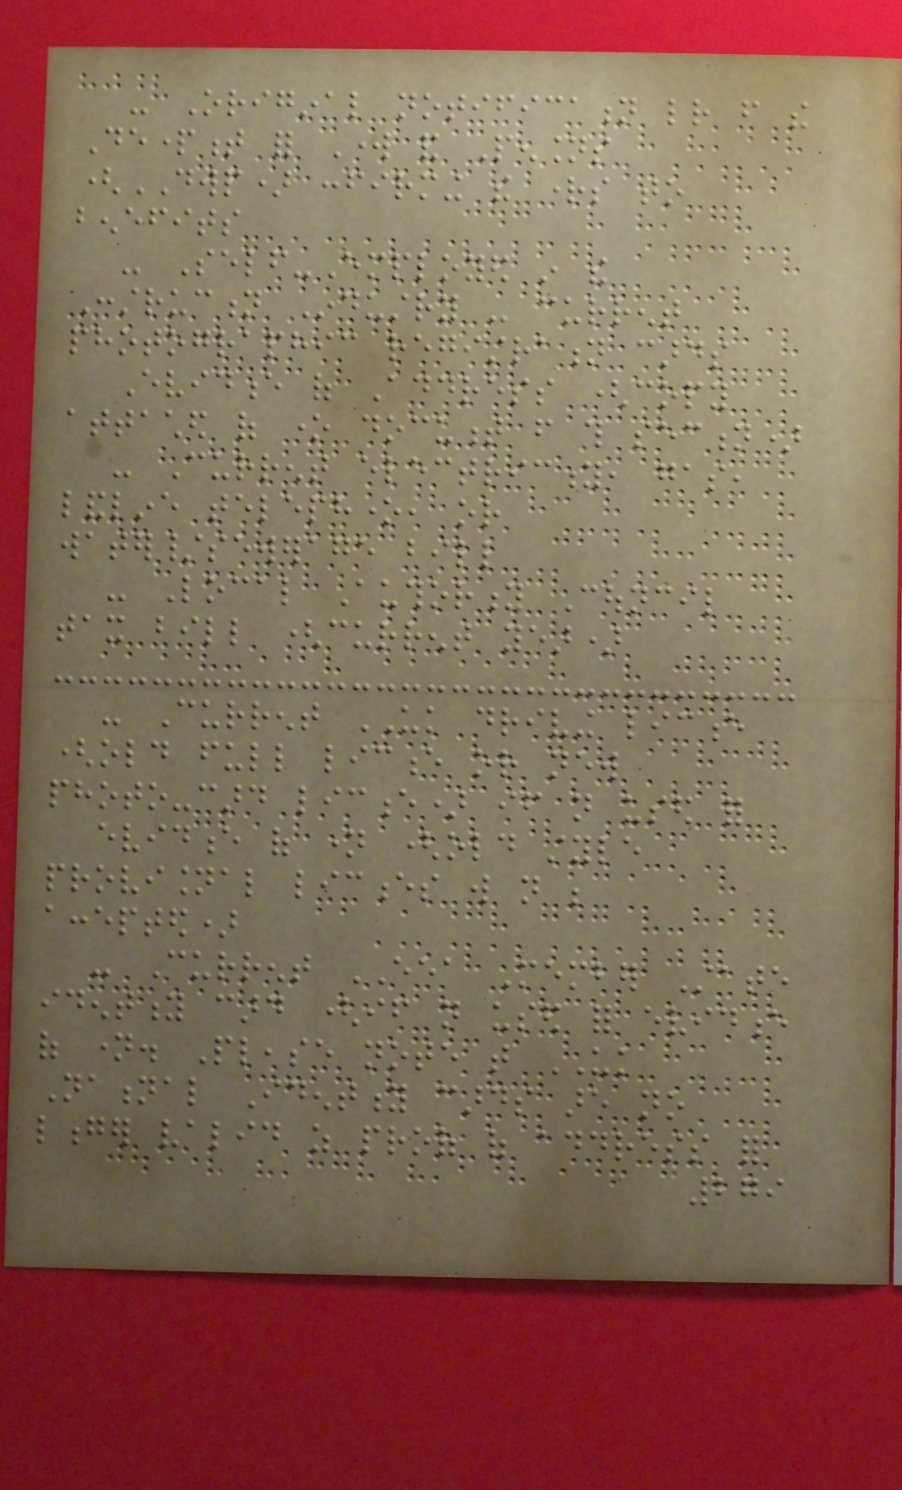- Original notification letter from the
Department for Work and Pensions
(DWP) confirming the rights to
benefits
- Self-Employed in the
Construction Industry - current
photographic registration cards
Evidence of Address (copy
attached of one document from this section)
- Current electricity, gas,
landline telephone, or
water/sewerage bill
- Local Authority Council
tax bill (current year)
- Current UK driving licence
(old full licence or new
photo-card licence) if not used for
evidence of name (old style
provisional licences will not be
accepted)
- Current EEA Member State
identity card (if not used for evidence
of name. Please note that UK
National Identity cards are no
longer valid as proof of address for
279
